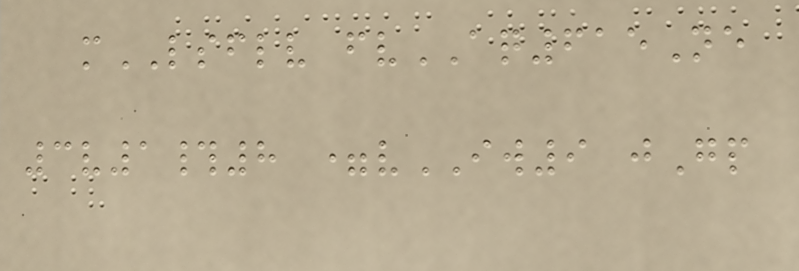mLSFLV fvAQ615Ne
3v1#8 =vIW9 jGp
